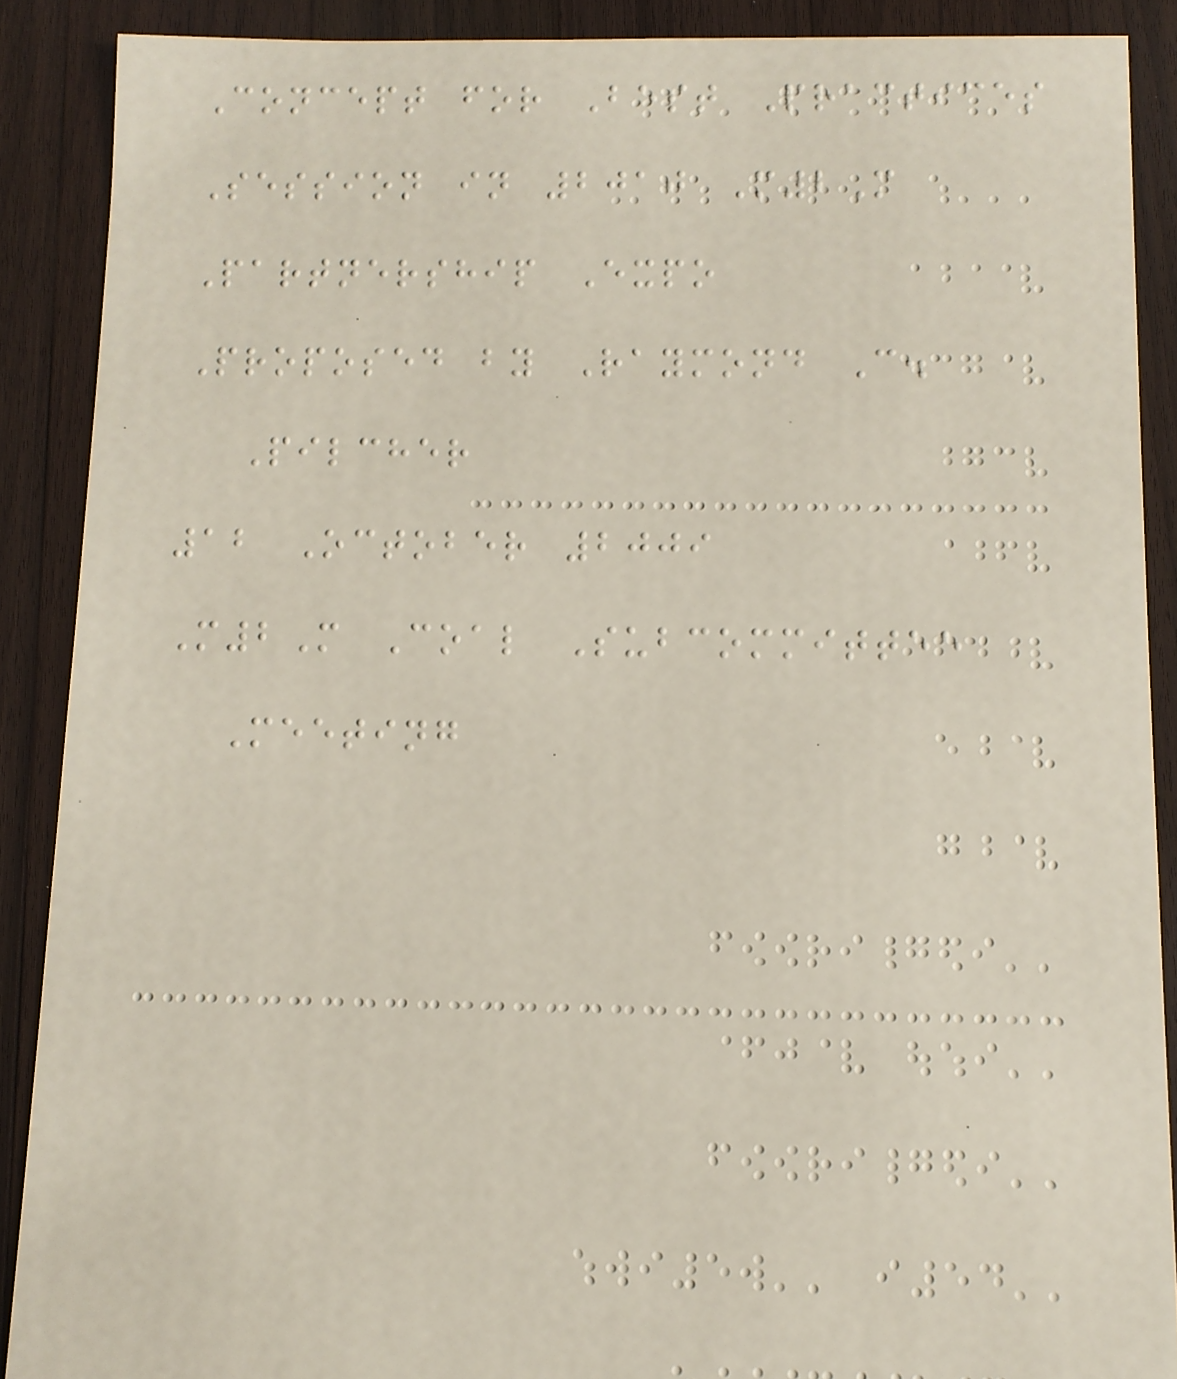Concept for Best Practices
Session in 2010 M2M
Partnership Expo
Proposed by Raymond C.
Pilcher
12 October 2009
M2M Coal Subcommittee
Meeting
